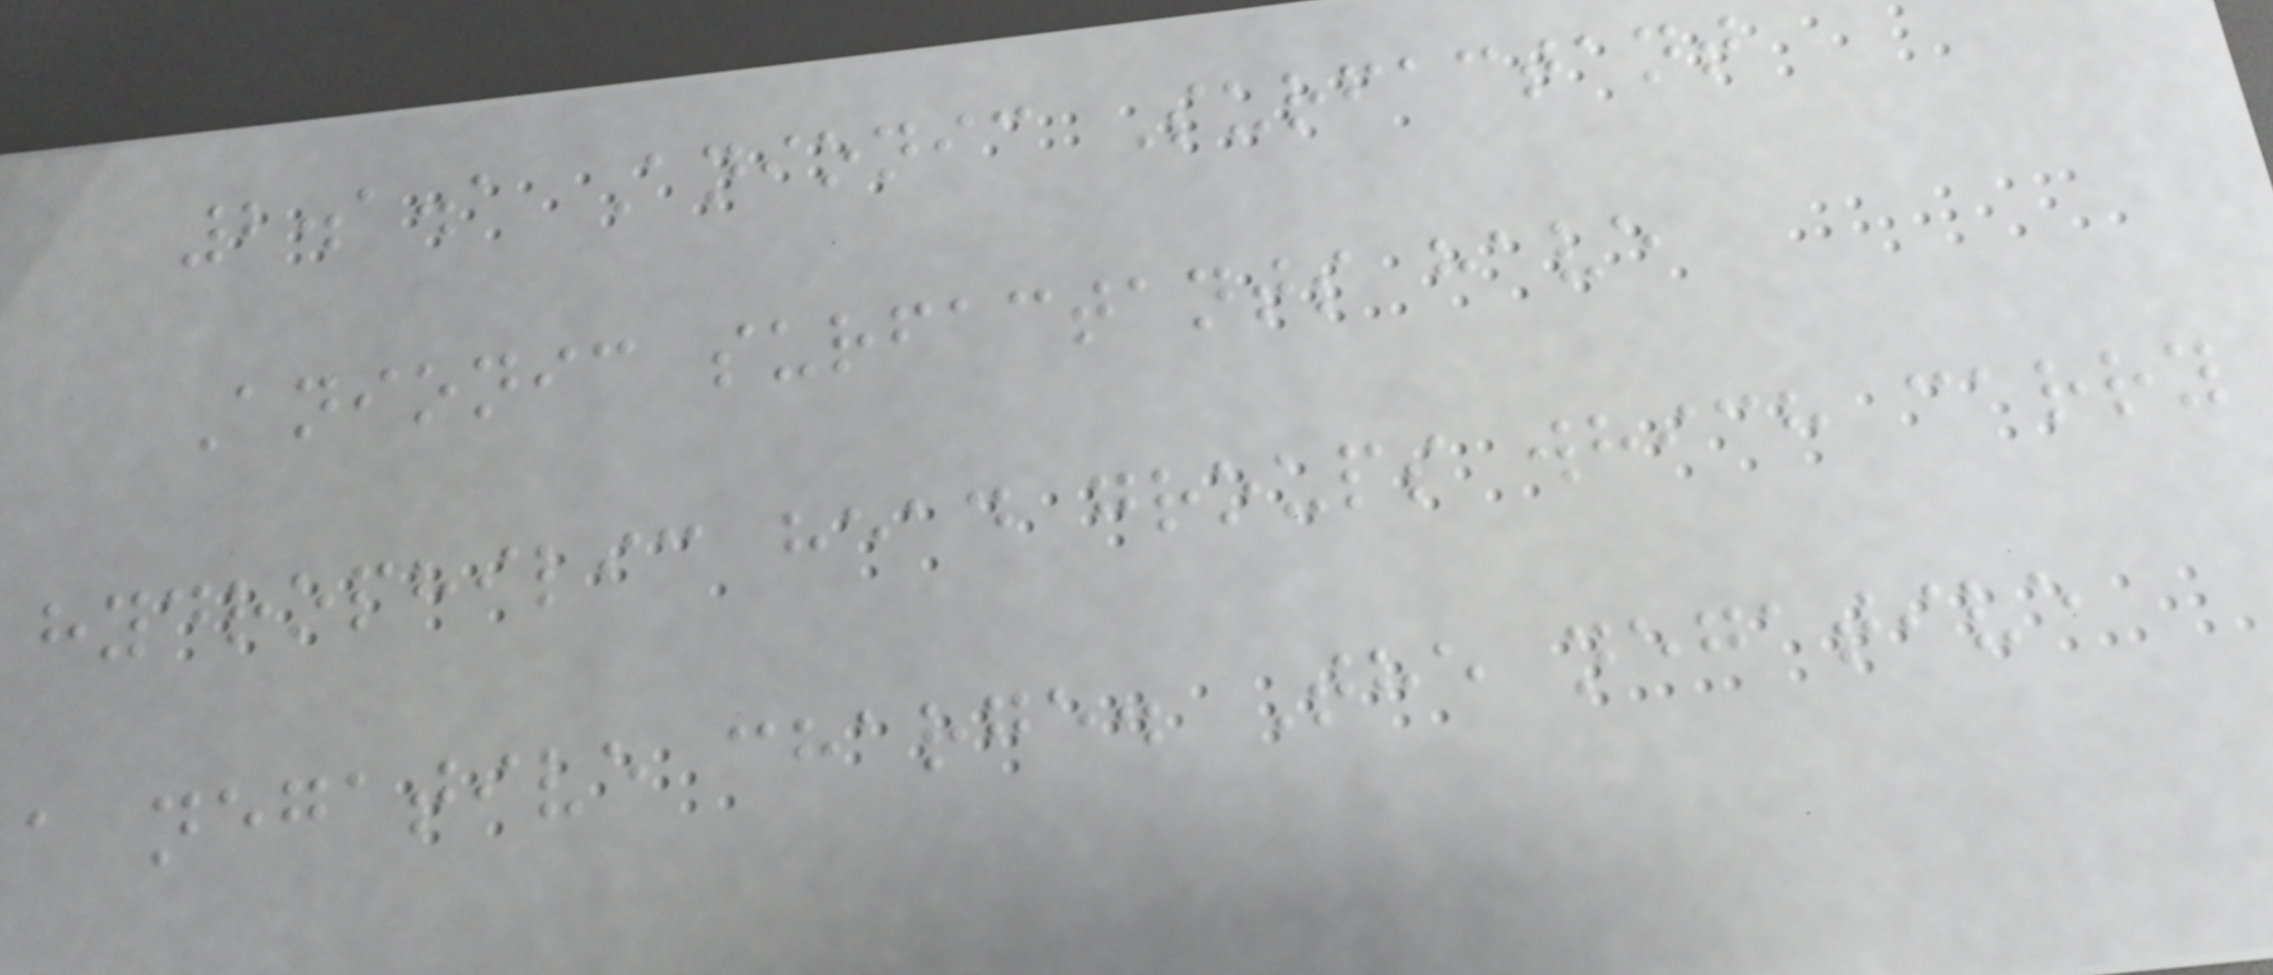2.1.1 Anionic Surfactant
Anionic surfactants have
hydrophilic head groups which carry
a negative charge. The negative
